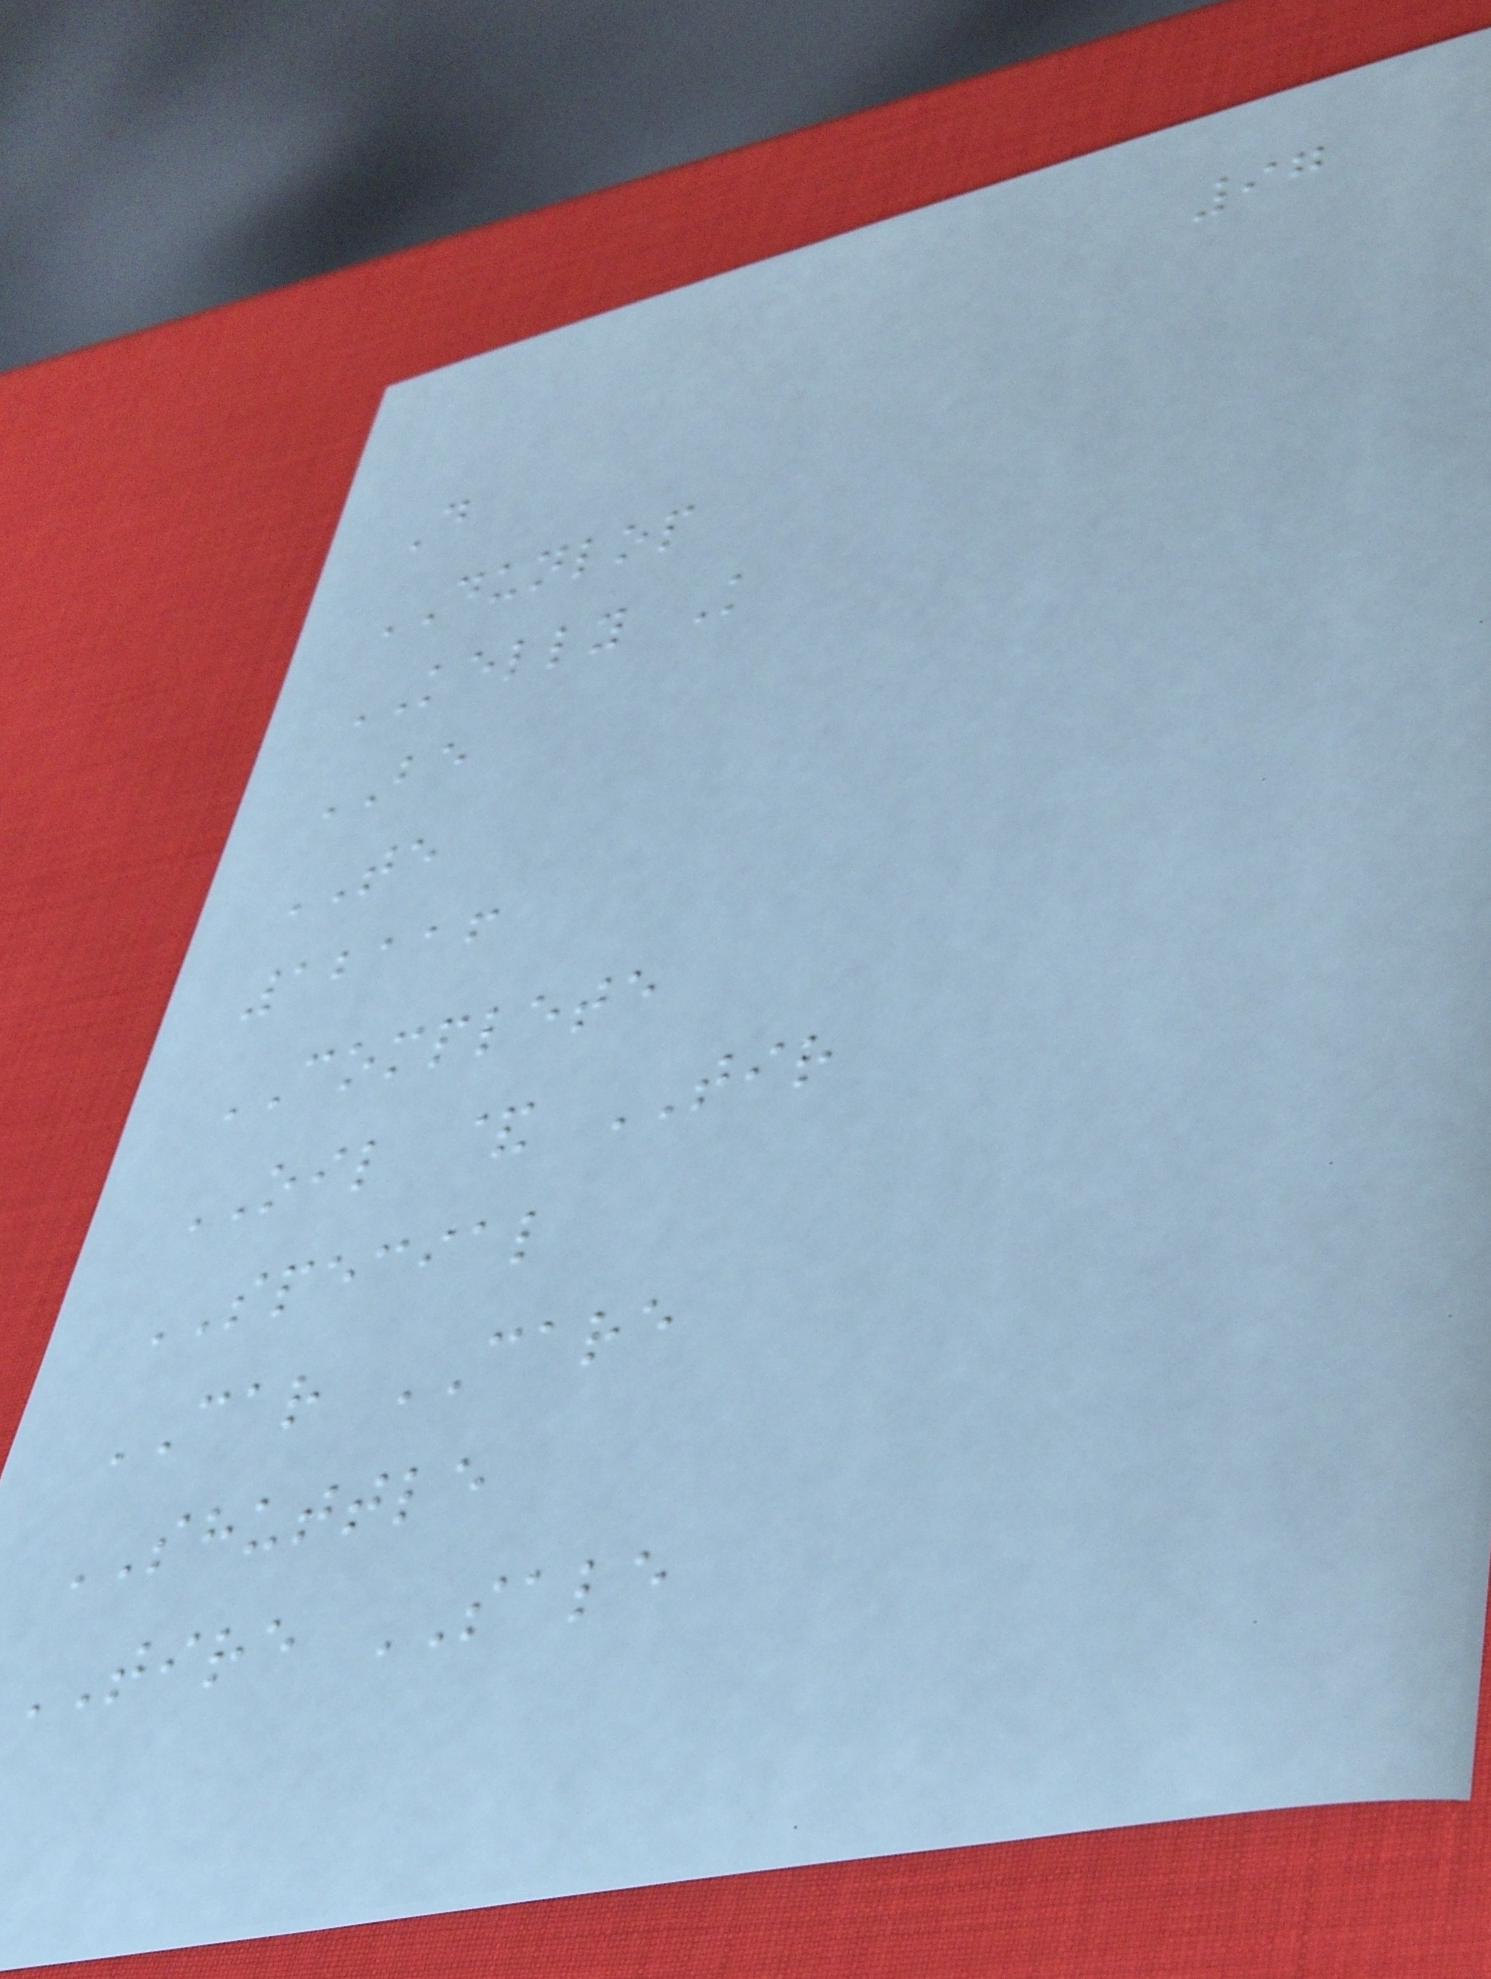97
D
DUNLOP
KELLY K
BE
TE
12116
COMPLETE
OIL & TIR
SPECIAL
CAR CARE
SHUTTLE
TIRE SALE
